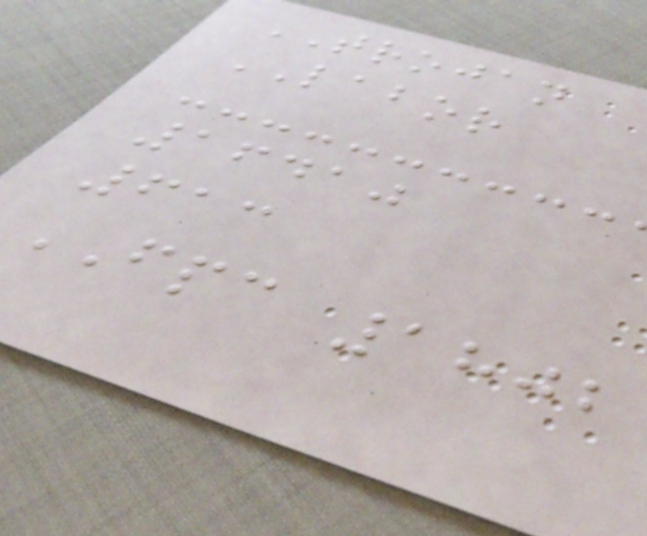TROJAN
LABOR
16410
613
FPC 1802
